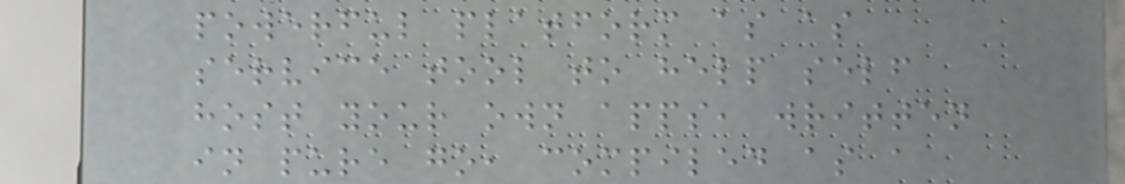powerful platform as as
service tool to help self
host your own apps, written
in pure go, compiled as a
